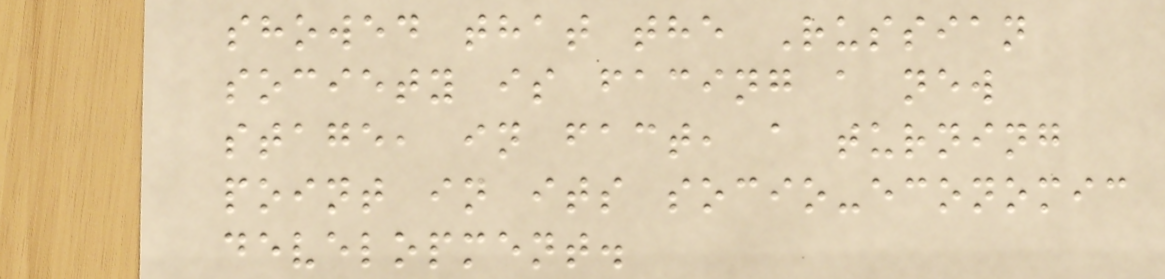showed that the Russian
society is facing a new
stage, in fact, a turning
point in its socio-economic
development.
